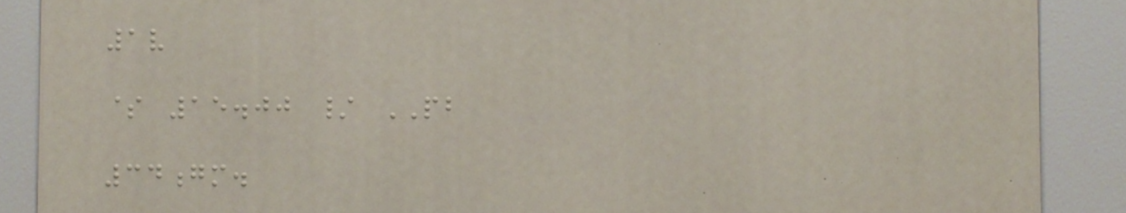1v
$ 15.00 / PB
34gm.
